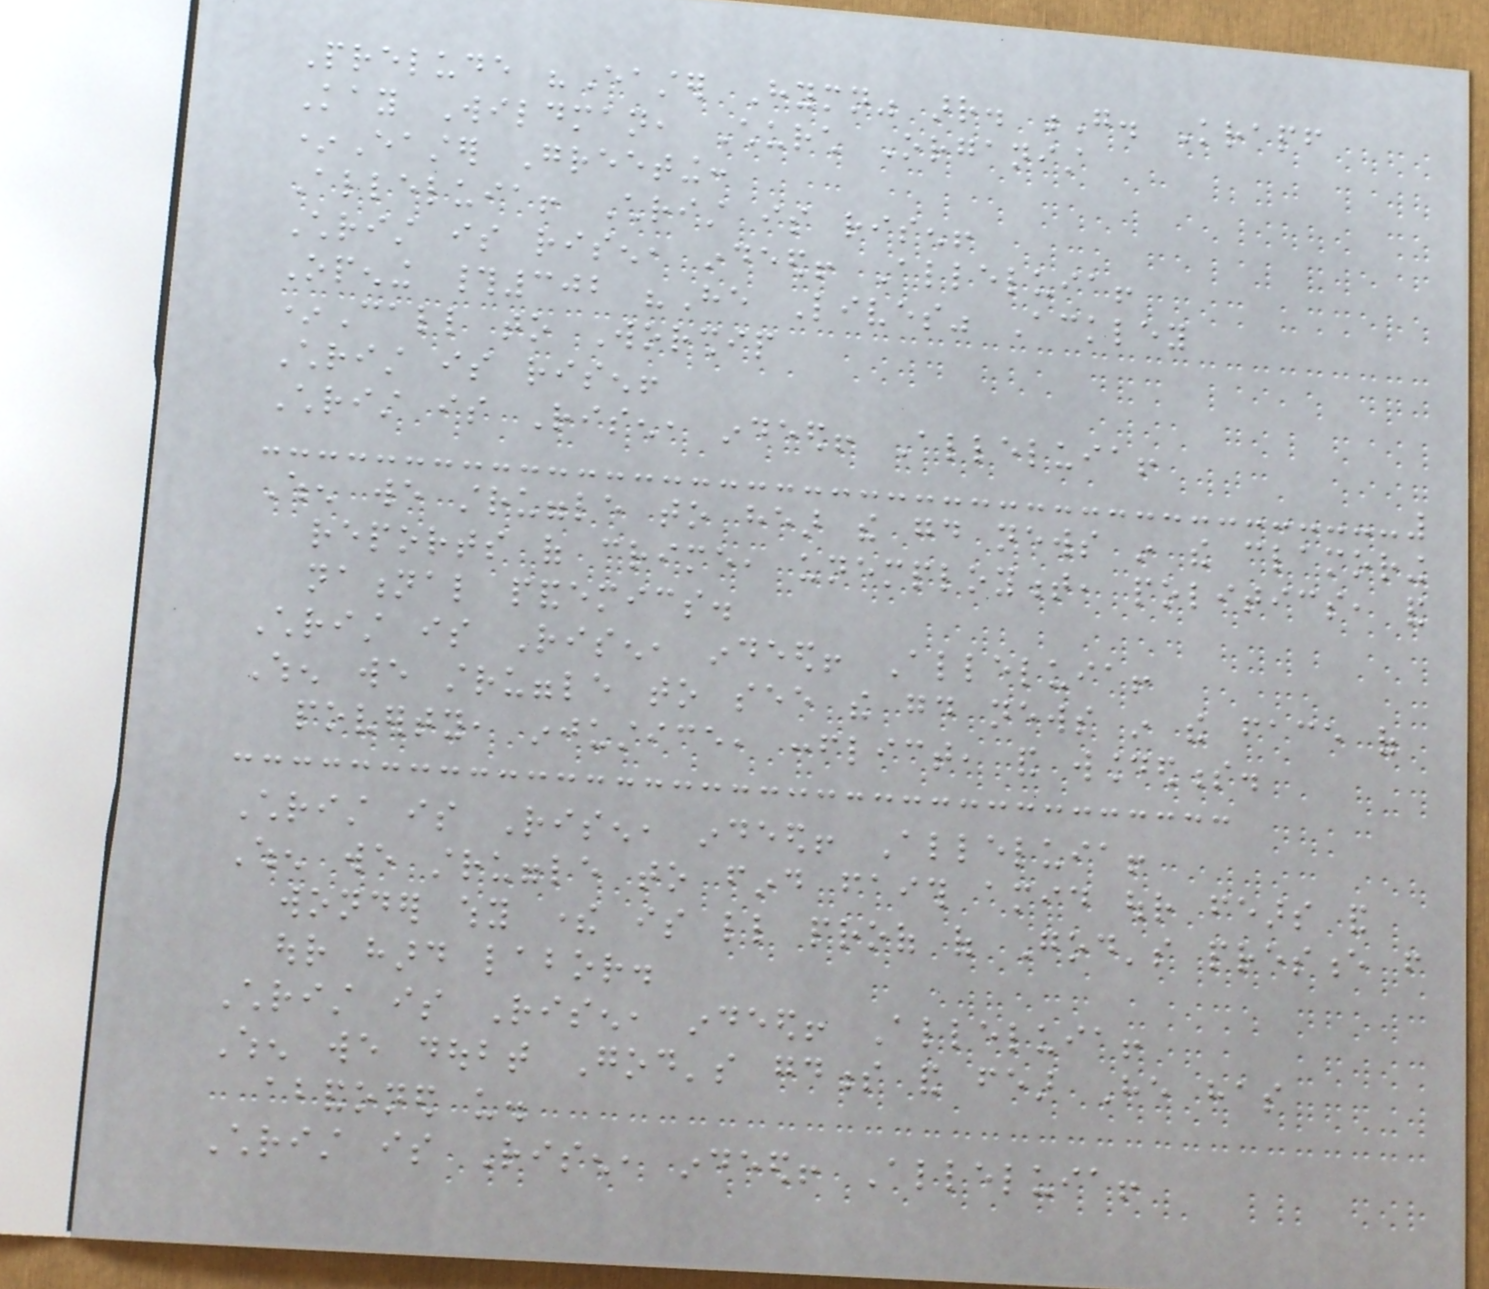Prelude "Easter Hymn" arr. G. Krapf
Kay Wildman, Church Organist
*Easter Greeting:
Alleluia! Christ is risen!
Christ is risen, indeed! Alleluia!
Opening #302 "He Lives" Ackley
*Call to Worship
Christ is risen!
Christ is Risen, indeed! Alleluia!
When we struggle to hear the good news in the clamoring
reports of crime, unemployment, politics, and
national pandemics.
Christ is Risen, indeed! Alleluia!
When we struggle to see the good news in the face of
poverty, injustice, conflict, and woundedness.
Christ is Risen, indeed! Alleluia!
When we struggle to find faith amid our fears and
wonder why there is little proof of God's presence from
our hard labor.
Christ is Risen, indeed! Alleluia!
When we doubt God's goodness and fear He has
abandoned us.
Christ is Risen, indeed! Alleluia!
